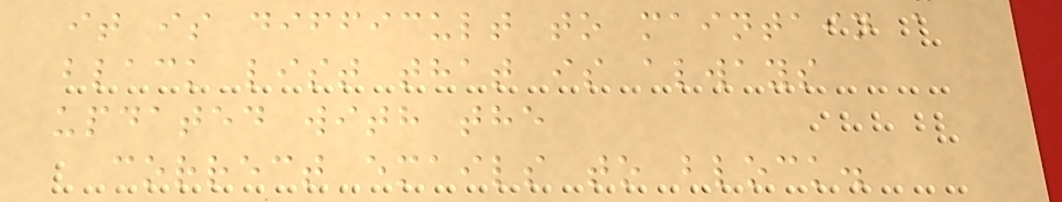it is difficult to maintain a
black list that is always
updated with the
correct emails to block.
